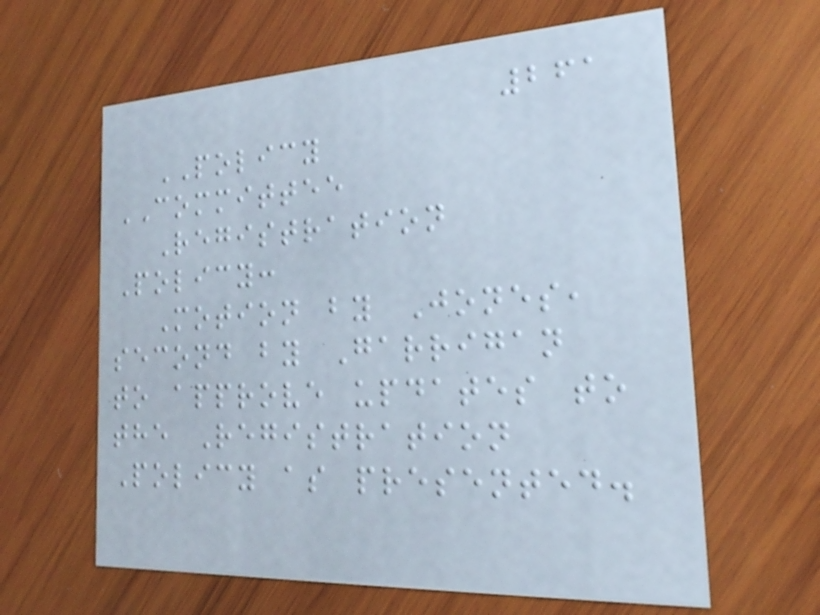261
POLICY
COMMITTEE
Registration
Policy:
Motion by Jones,
second by Garrigan
to approve updates to
the Registration
Policy as presented.
